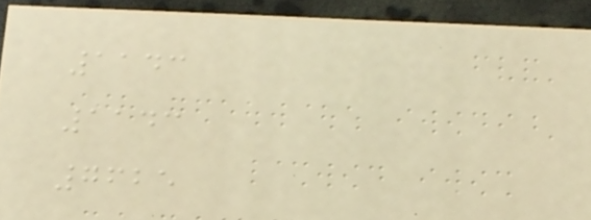1143
1143
7625
